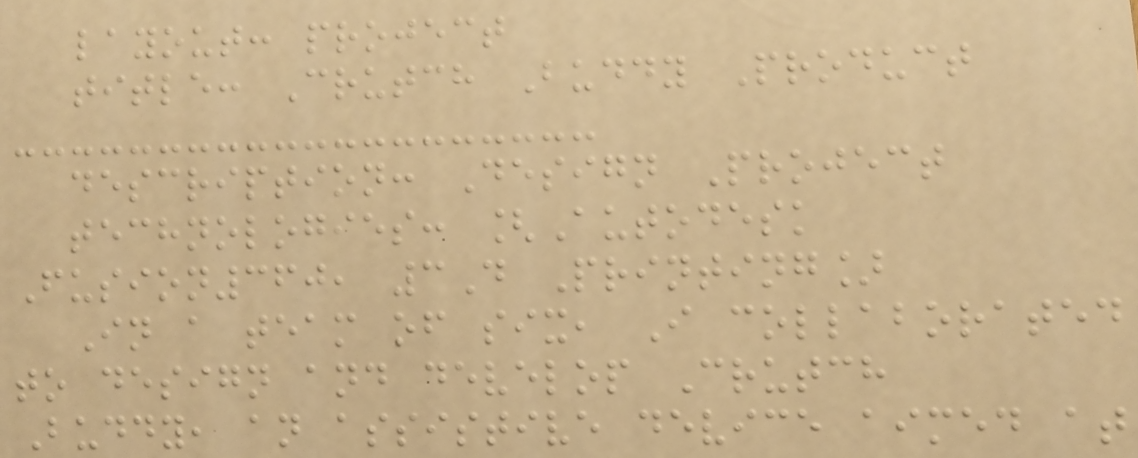layout: project
title: Crutch Buddy Product
description: Design Project
technologies: [Autodesk
Fusion360, 3D Printing]
In a team of six, I collaborated
to design and develop Crutch
Buddy, an assistive device aimed at
